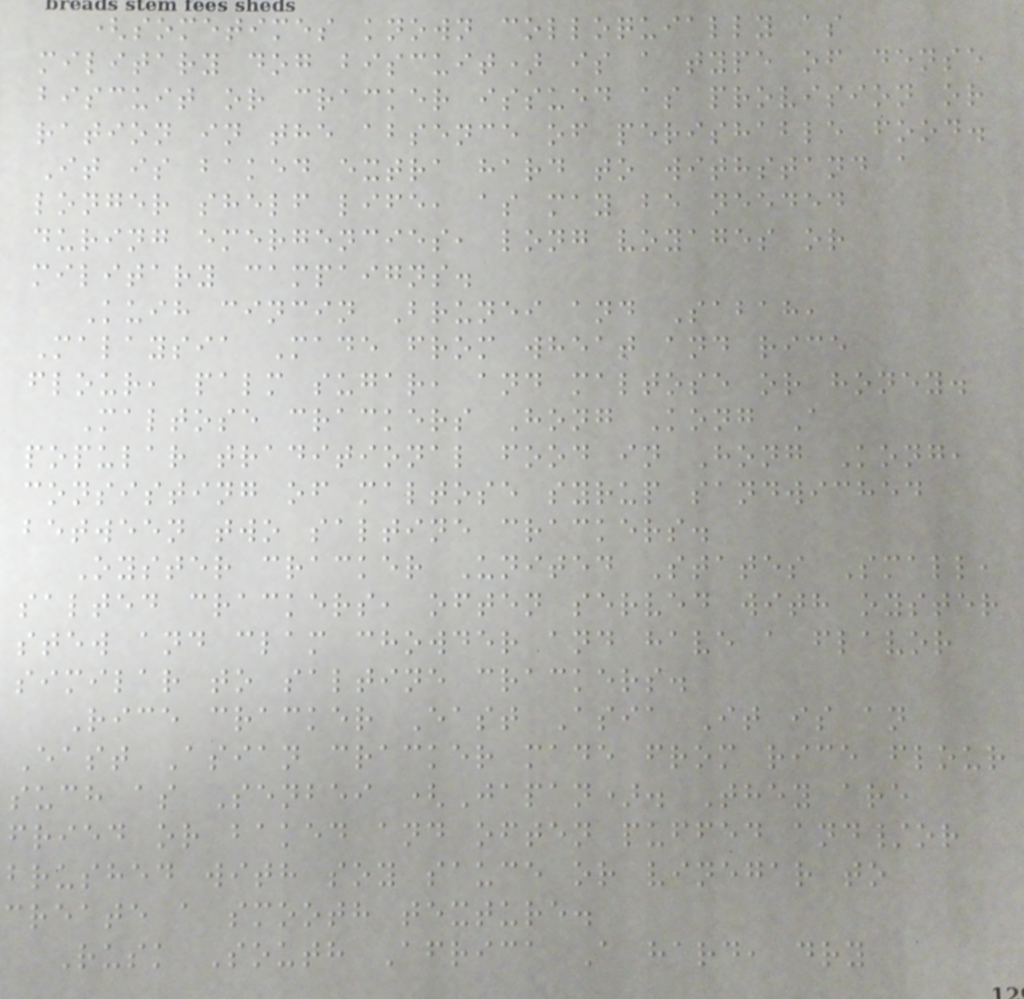(sometimes known colloquially as
military dog biscuit) is a type of dense
biscuit or cracker issued as provision or
ration in the absence of perishable food.
It is baked extra hard to withstand a
longer shelf life, as may be needed
during emergencies, long voyages or
military campaigns.
Kuih cincin Brunei and Sabah,
Malaysia Made from wheat and rice
flour, palm sugar, and maltose or honey.
Maltose crackers Hong Kong A
popular traditional food in Hong Kong,
consisting of maltose syrup sandwiched
between two saltine crackers.
Oyster cracker United States Small,
salted crackers, often served with oyster
stew and clam chowder and have a flavor
similar to saltine crackers.
Rice cracker East Asia It is an
East Asian cracker made from rice flour
such as Senbei (Japan). They are
fried or baked and often puffed and/or
brushed with soy sauce or vinegar to
create a smooth texture.
Rusk South Africa A hard, dry
